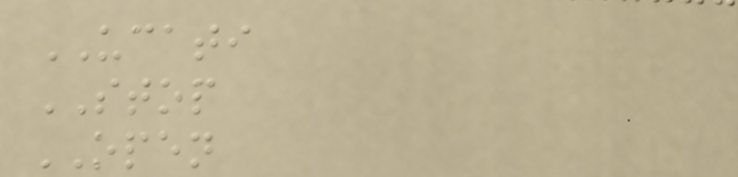UCATI
STOP
OPEN
